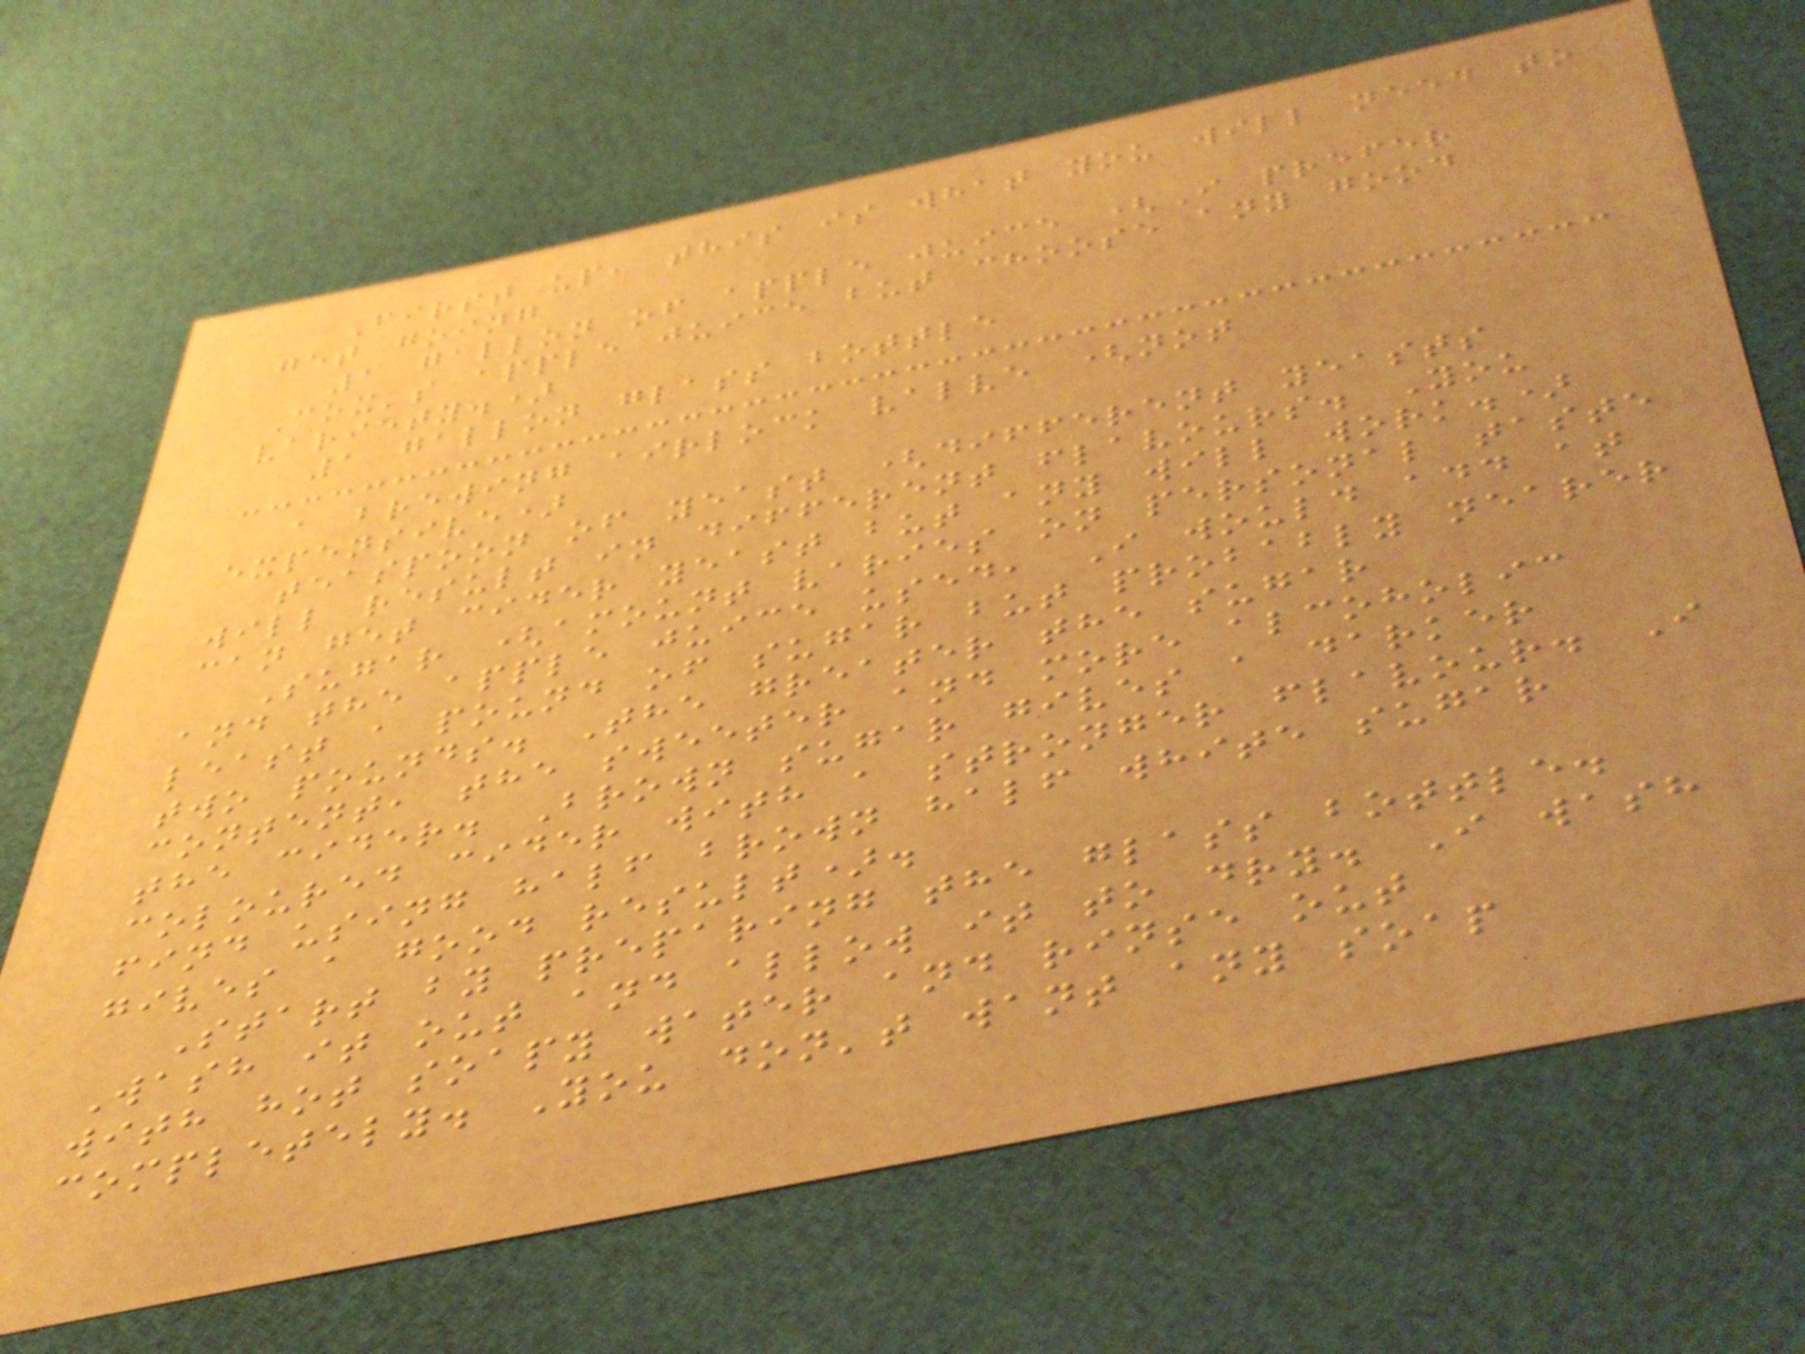First up, this is what you will need to
get going
1 gallon of apple juice (I prefer
Cox's apple juice but choose any good
variety.)
1 gallon glass bottle
a brewing airlock valve (not
expensive)
teaspoon of yeast (different yeasts
will result in different flavours. You
can get cider yeast but any will work.)
Sugar (amount varies on personal taste
and the apple juice used, I would add at
least a pound of sugar but probably nearer
two pounds. The greater the sugar
content, the sweeter and more alcoholic
the cider. Brown sugar gives a darker
coloured cider with a stronger flavour. I
find using half brown half white sugar
gives a good result).
Start by preparing the glass bottle.
Wash it out and allow it to dry. I wash
with hot soapy water and rinse out
completely. You don't want any soap
